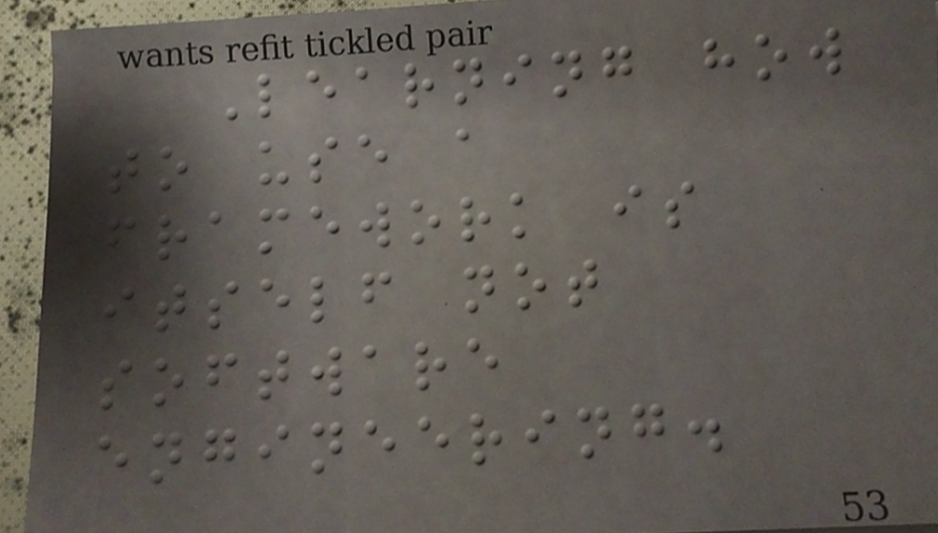Learning how
to use a
framework is
itself not
software
engineering.
